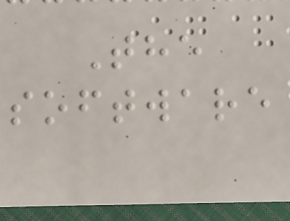The
software
